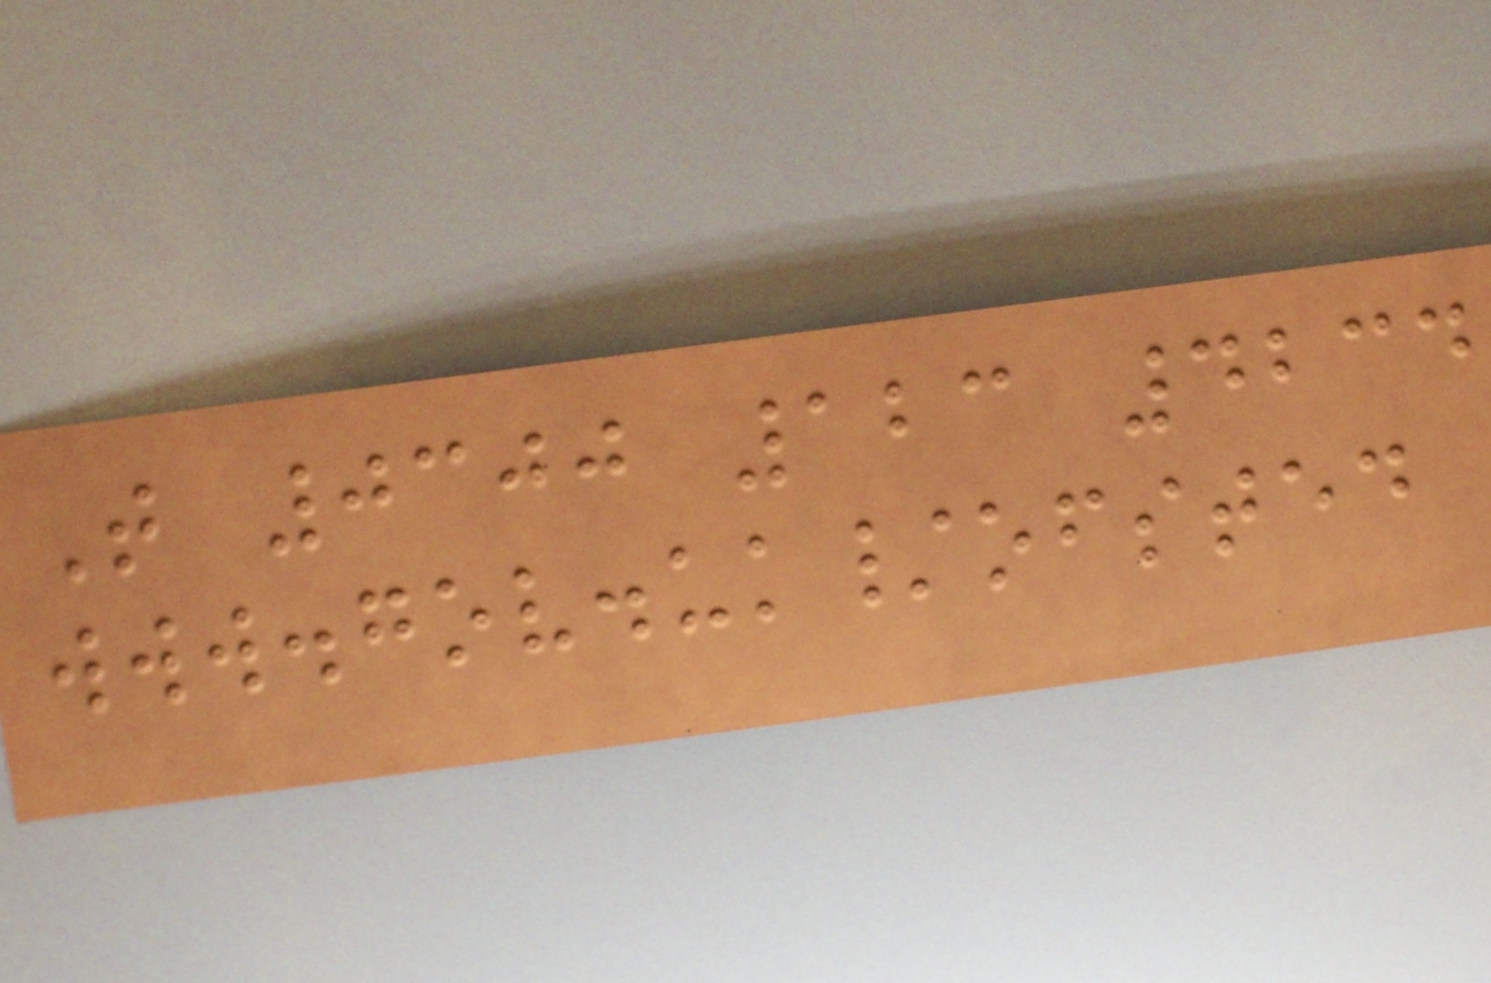T 0300 123 4234
www.gov.uk/ofsted
